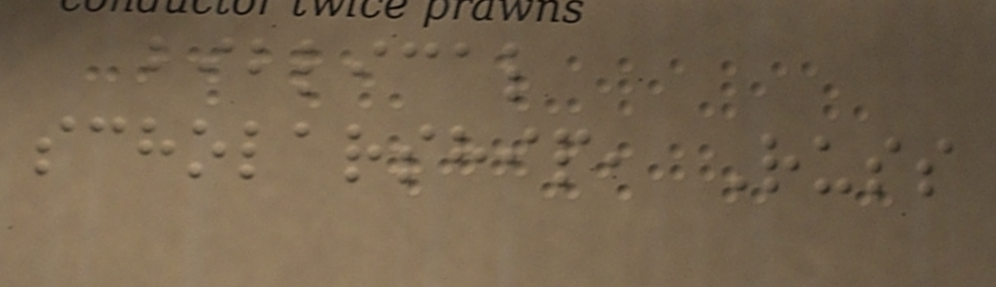biblical
scholarship, Russ
